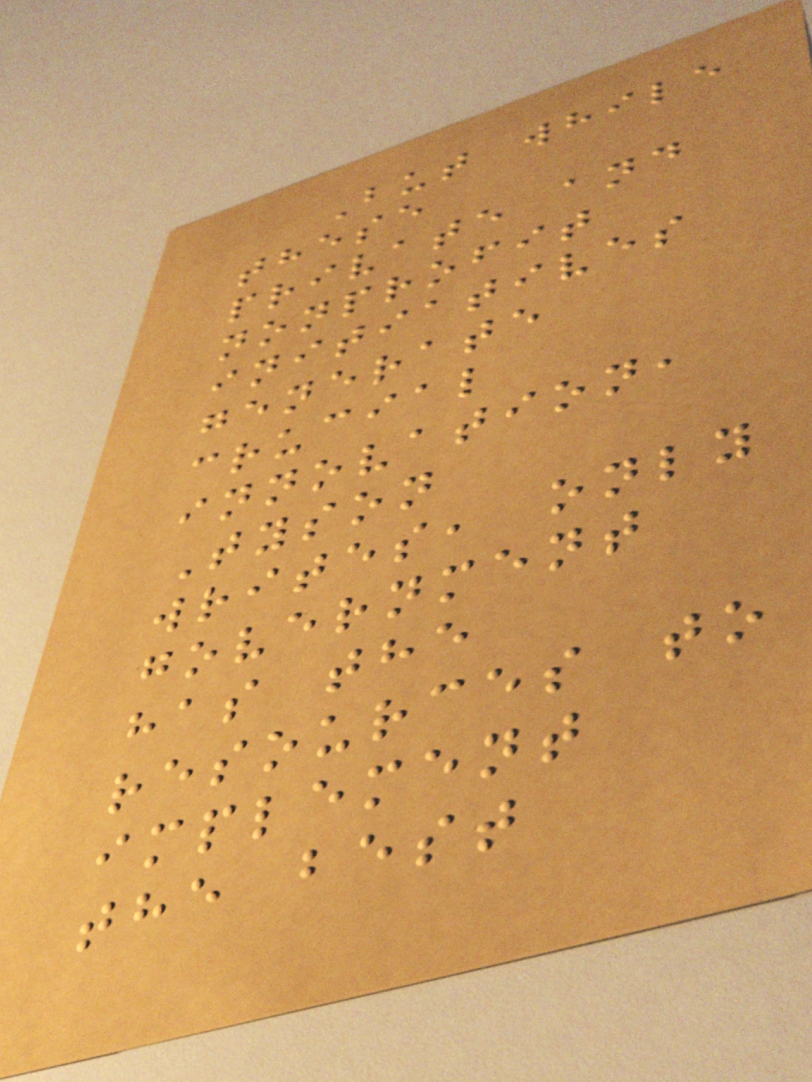But while
these
private and
nonprofit
initiatives
generate
crucial
innovation,
Tyson
writes, only
government
has the
resources to
implement
the best
